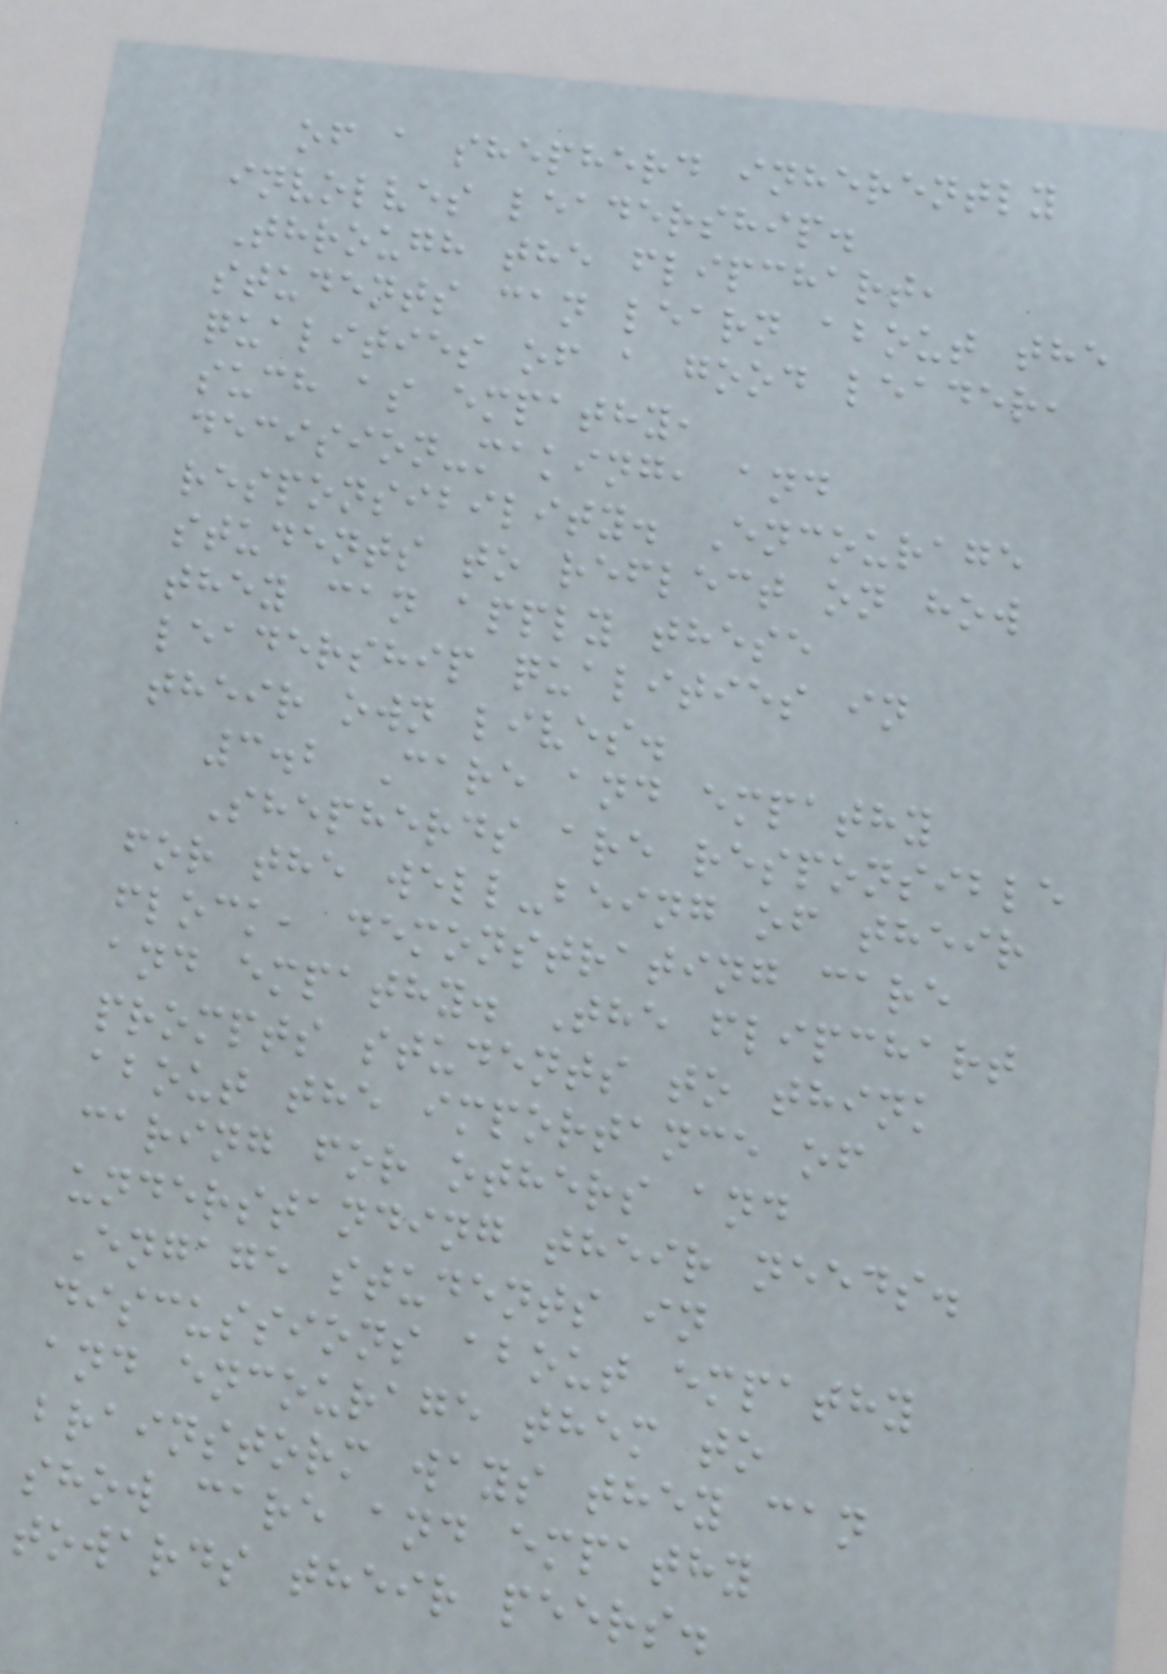of a shepherd inherently
involves leadership.
Through the flipchart,
students can learn about the
qualities of a good leader,
such as empathy,
decision-making, and
responsibility. Encourage
students to reflect on how
they can apply these
leadership qualities in
their own lives.
3.2 Care and empathy
Shepherds are responsible
for the well-being of their
flock, demonstrating care
and empathy. The flipchart
prompts students to think
about the importance of
caring for others and
understanding their needs.
Engage students in
discussions about empathy
and encourage them to
brainstorm ways they can
show care and empathy
towards their peers.
